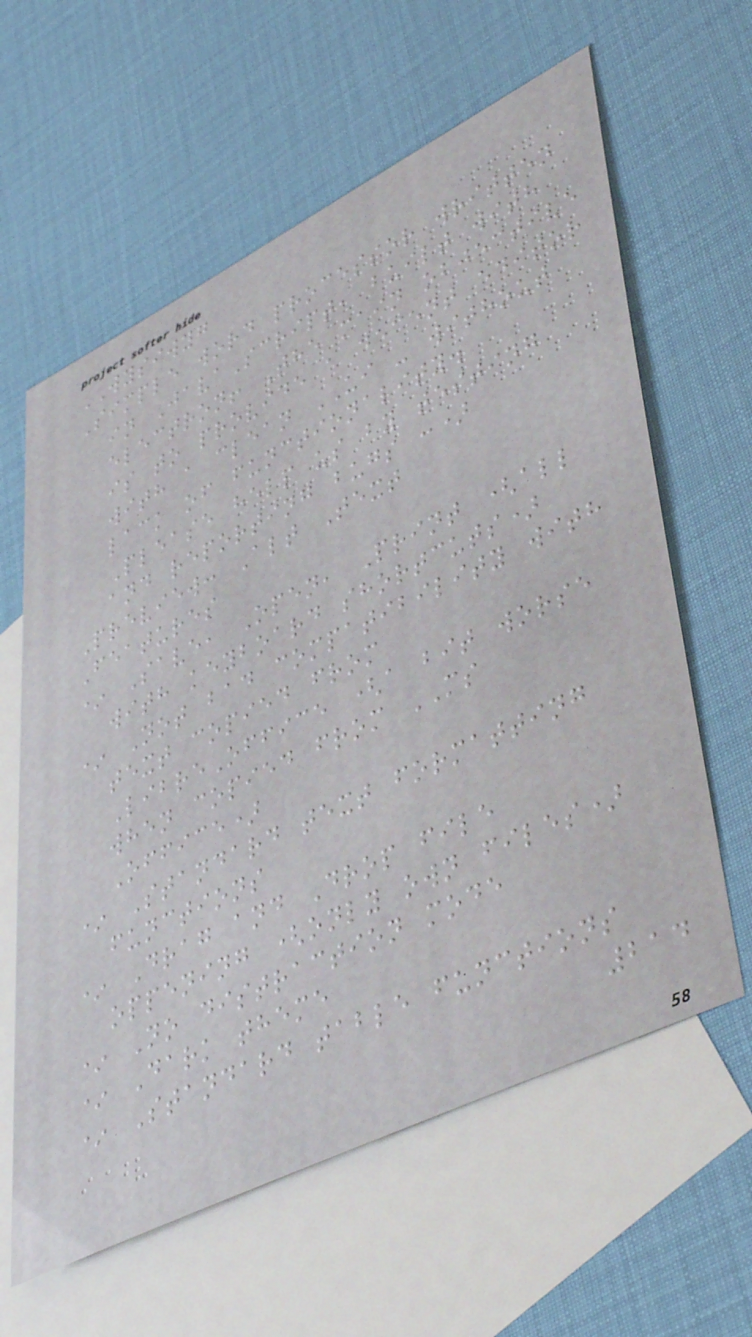WYSIWYG
Simple word processor written
in JavaScript, built with
electron! The main objective
is to provide a decent editor
with a clean UI - without
lack of functionality.
Please help us by testing
and reporting bugs :)
Preview: Alt Text
Features
* Save, Open, Print (all
with keyboard shortcuts)
* Not bad compatibility with
text copied from
LibreOffice (a bit worse
when copied from MS
Office)
* Standard text formatting
functions
* Drag and Drop file
oppening (only own files)
* No distraction mode
* Dark theme
* Standard table functions
214
